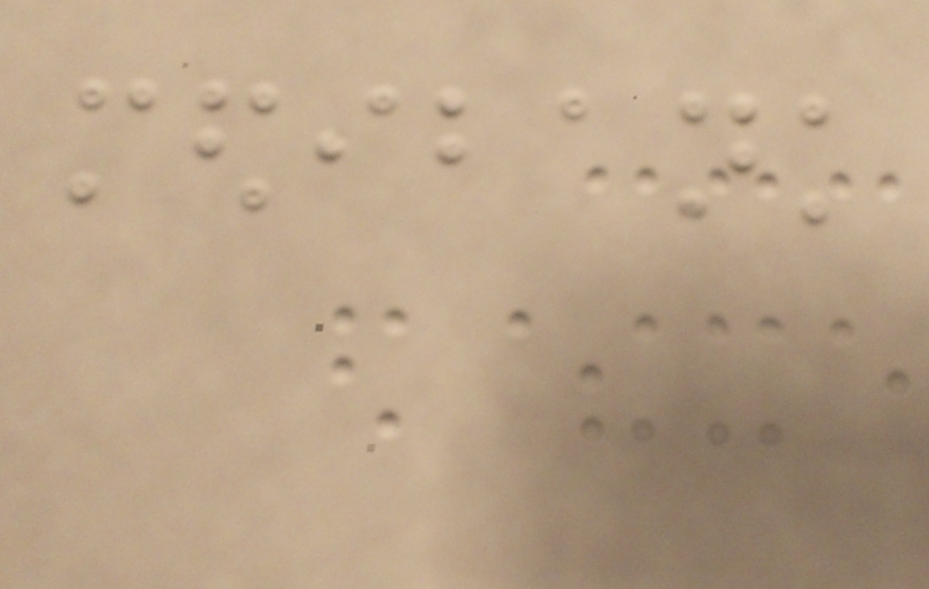medibank
